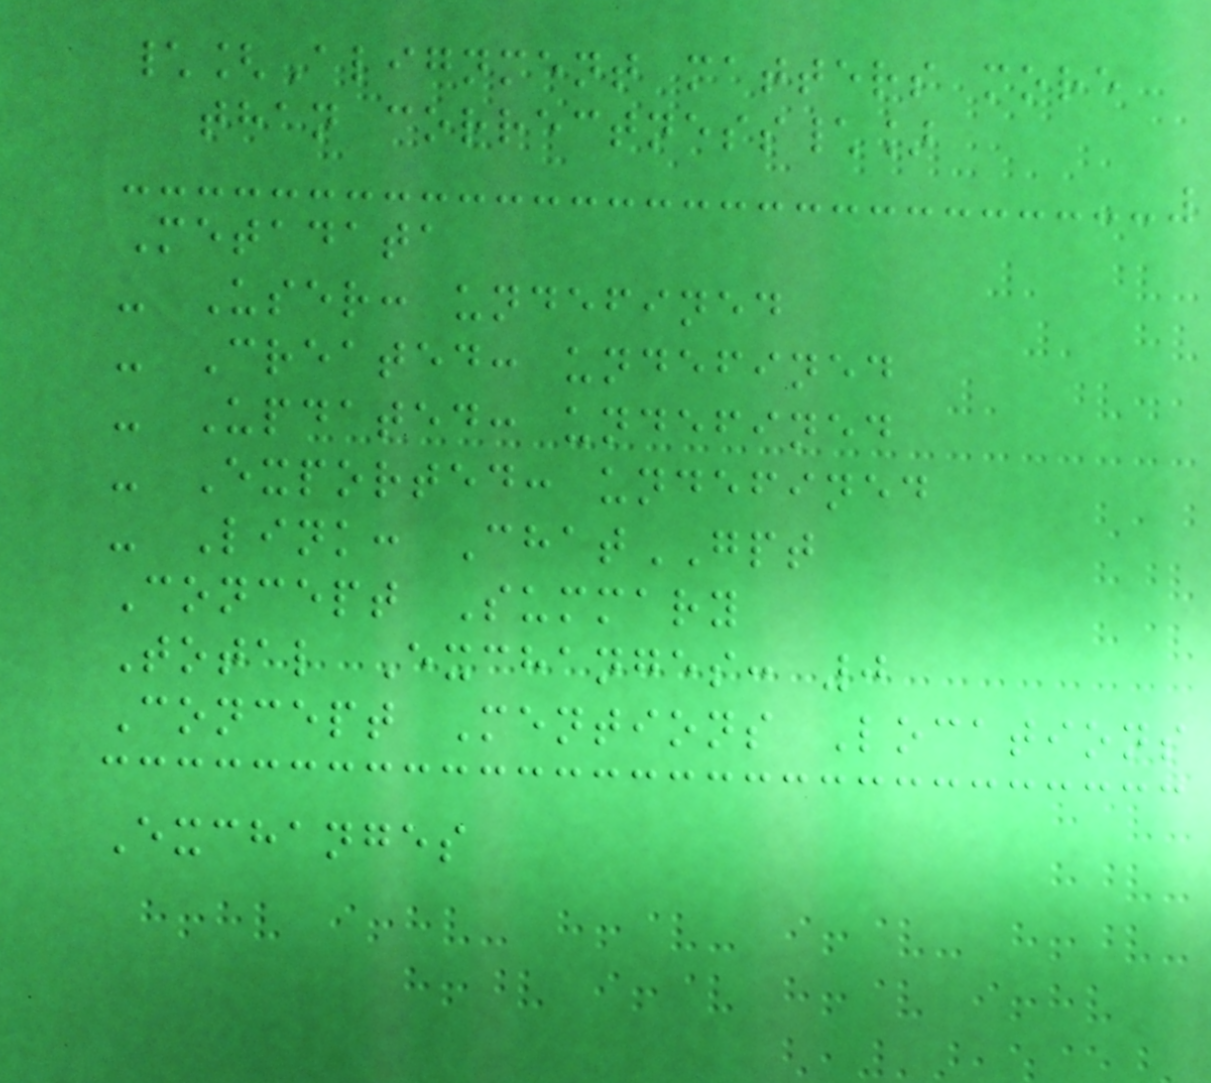\[Alignment matters more
than correctness\]
Metadata
- User: undefined
- Created: undefined
- Updated: undefined
- Exported: undefined
- Link: ChatGPT
Concept Summary
Total Exchanges: 0
Concept Mentions Locations
Exchanges
